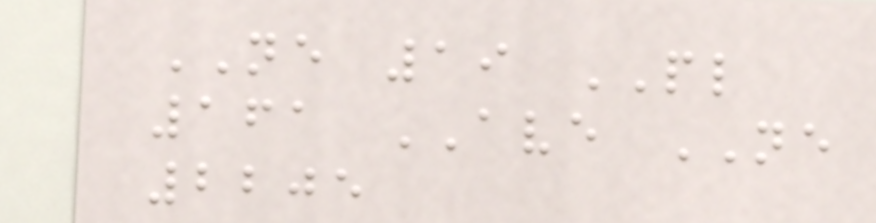NE 19 PL
161 AVE NE
2205
